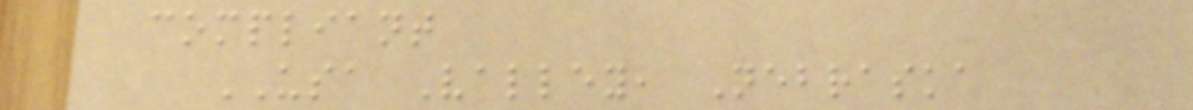compliant
USA Valley, Nebraska
